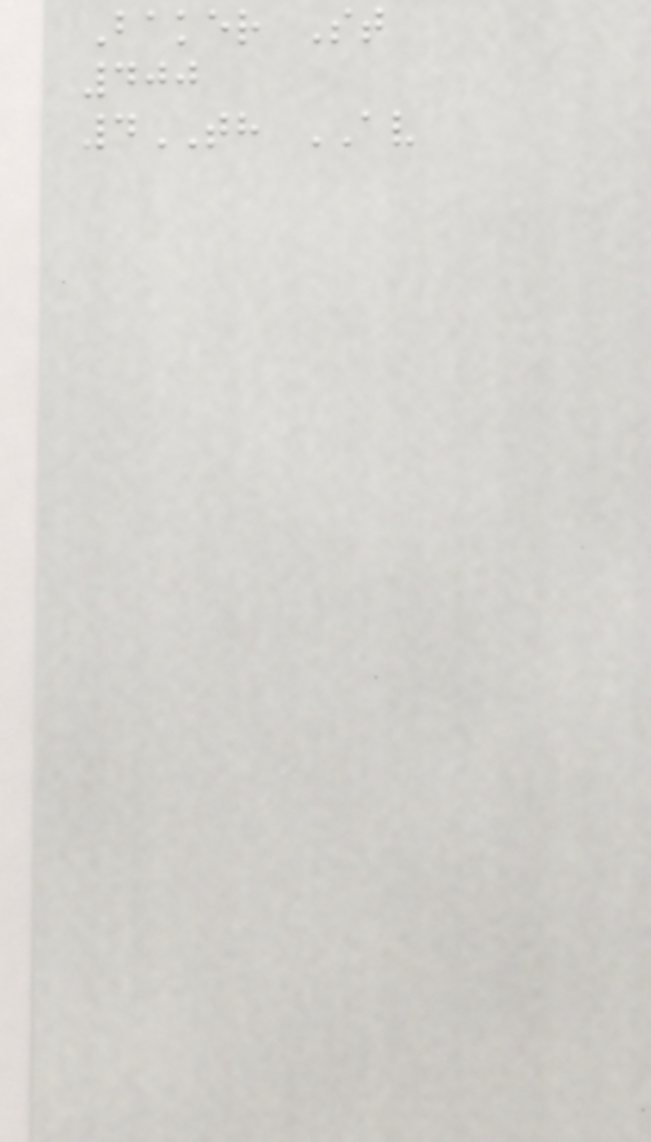Baker St
400
4TH AV
